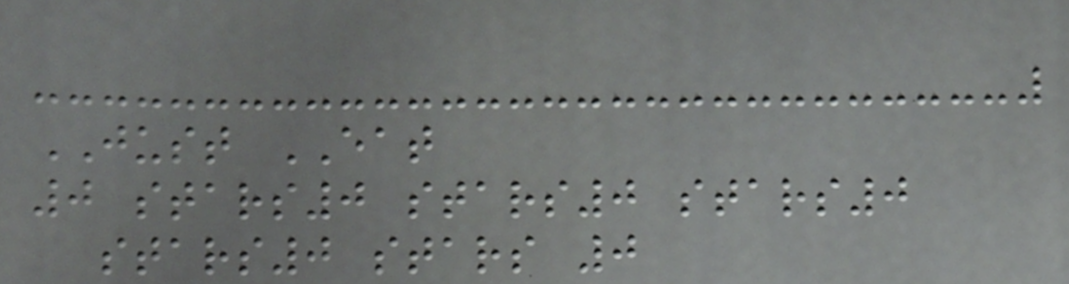JUST EAT
0 stars0 stars0 stars0
stars0 stars 0
